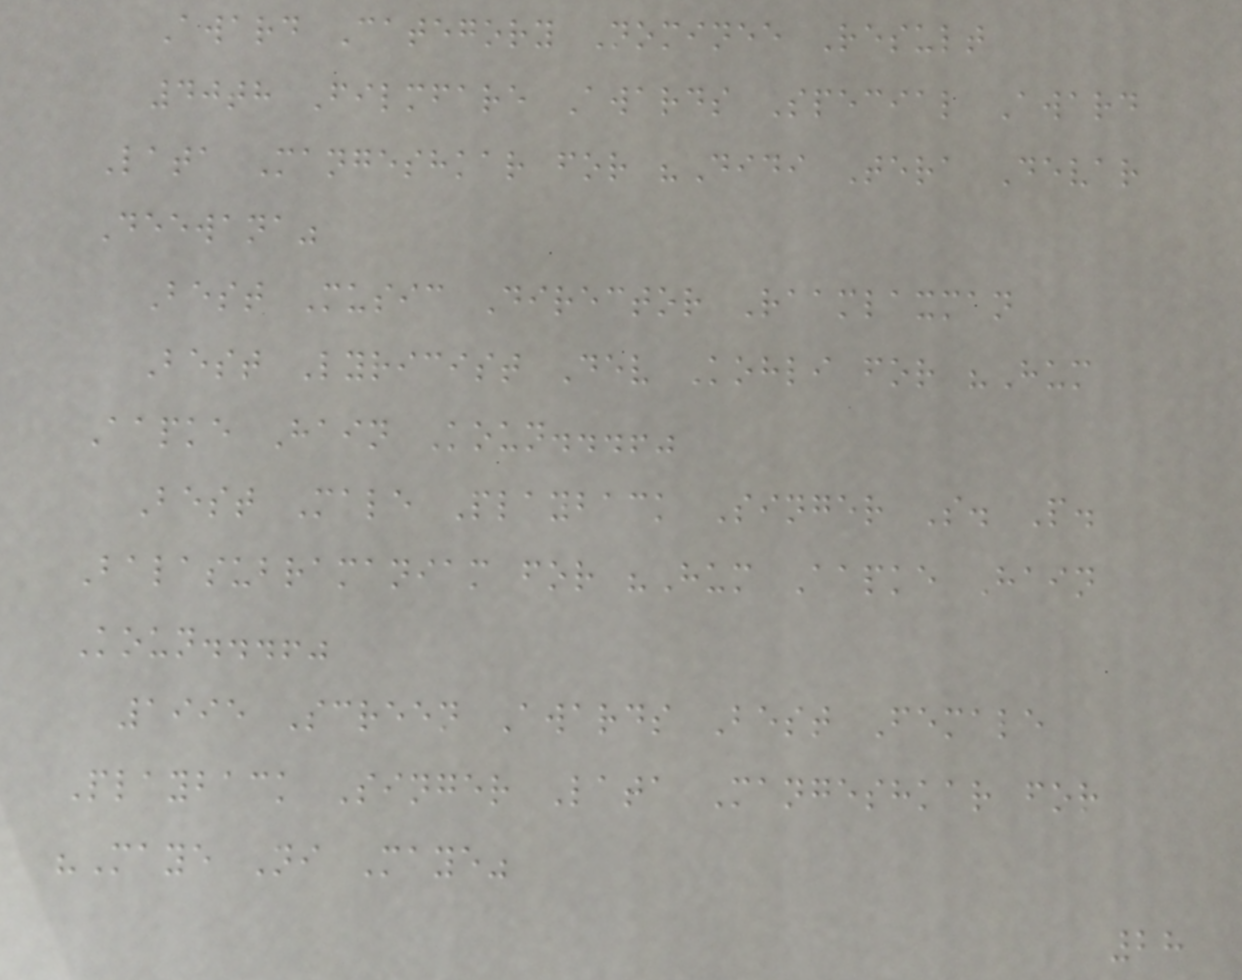Award Category Nominee Result
40th Filmfare Awards Special Award
Lata Mangeshkar for "Didi Tera Devar
Deewana"
Best Music Director Raamlaxman
Best Lyricist Dev Kohli for "Hum
Aapke Hain Koun...!"
Best Male Playback Singer S. P.
Balasubramaniam for "Hum Aapke Hain
Koun...!"
1995 Screen Awards Best Female
Playback Singer Lata Mangeshkar for
"Maye Ni Maye"
28
